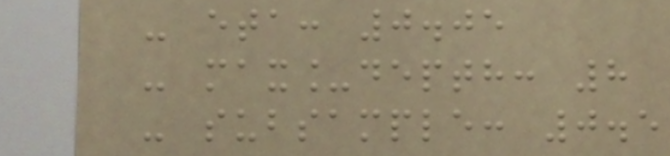- eta: 0.05
- max_depth: 8
- subsample: 0.5
